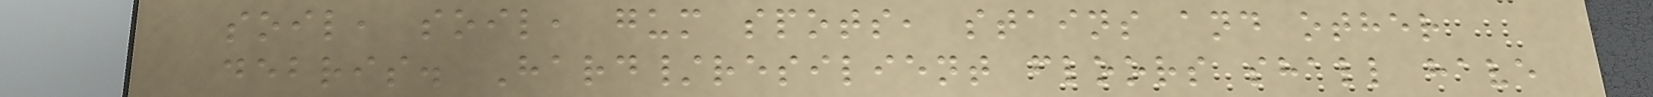soil, soil, gum spots, stains and other
debris. Hard/resilient floors shall have
